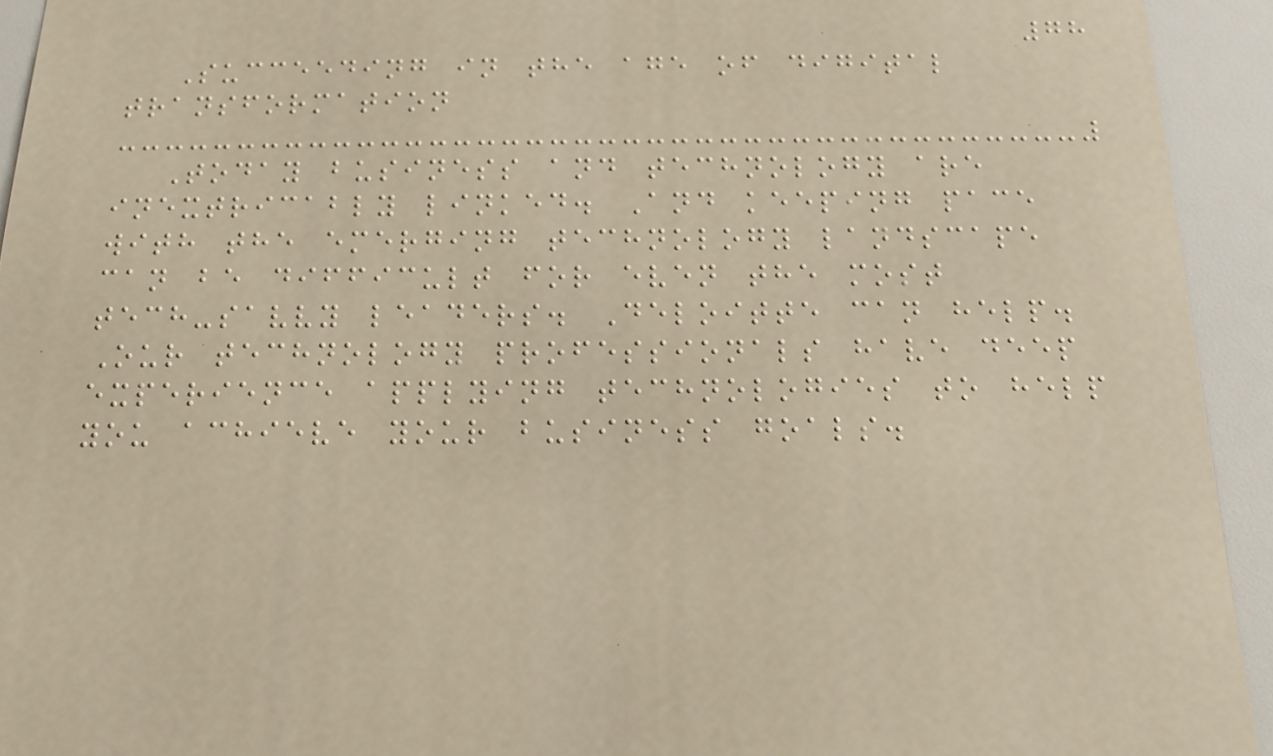78
Succeeding in the age of digital
transformation
Today business and technology are
inextricably linked. And keeping pace
with the emerging technology landscape
can be difficult for even the most
tech-savvy leaders. Deloitte can help.
Our technology professionals have deep
experience applying technologies to help
you achieve your business goals.
